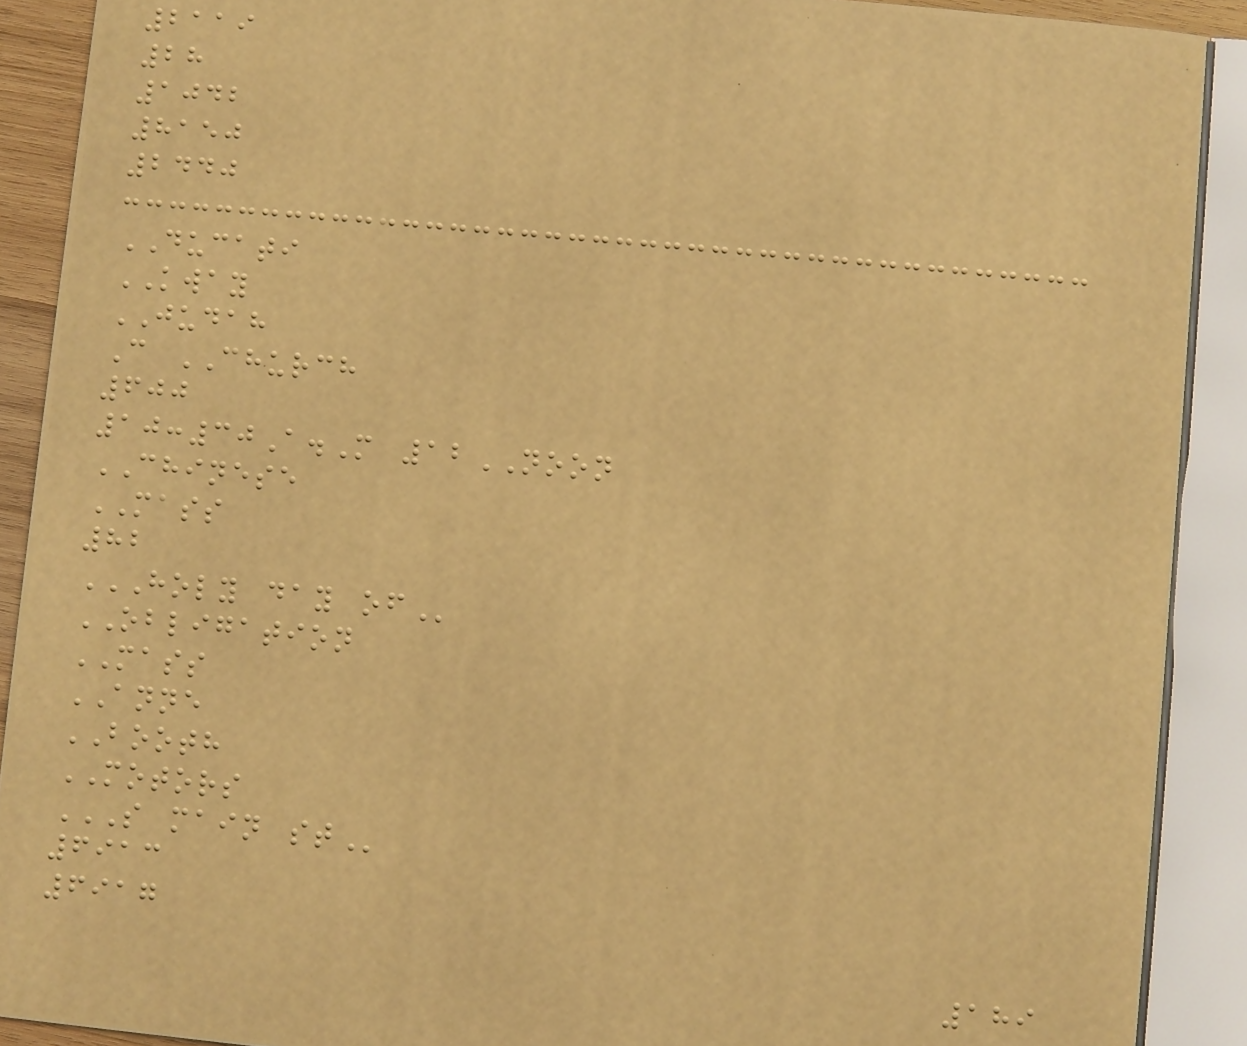2119
28
1042
8150
2440
DUCATI
KWAY
JUDAH
C CHURCH
600
10:30A.M 12NOON
CHINESE
MASS
82
HOLY DAY OF
OBLIGATION
MASS
ANNE
BOOTH
MOTORS
S MAIN ST
6913
6917
189
